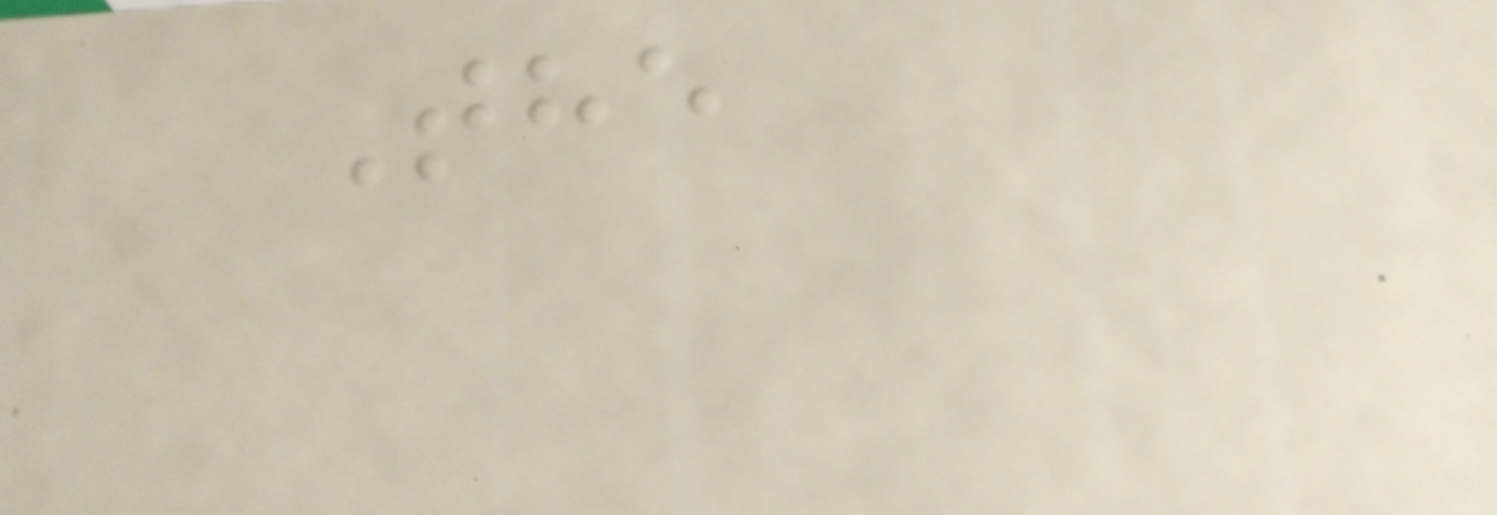The
